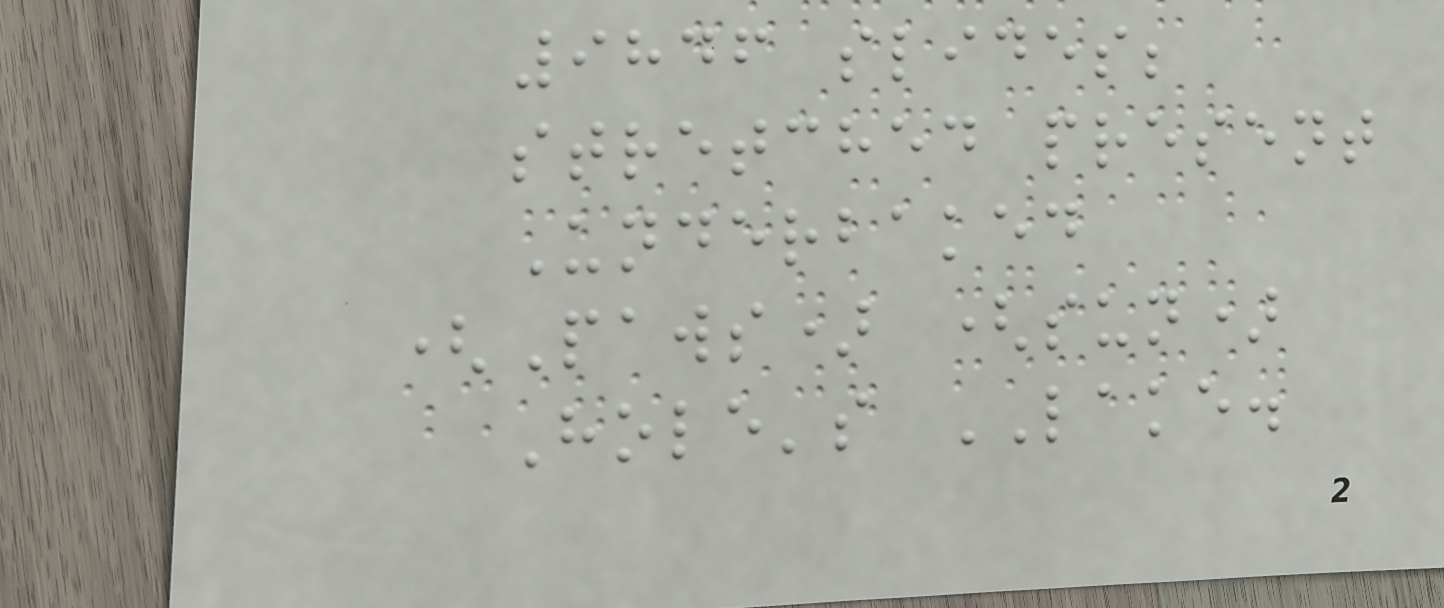9846 slides;
stretched present
Underbaked
(Paws) (sun)
Hole's LAKE.
